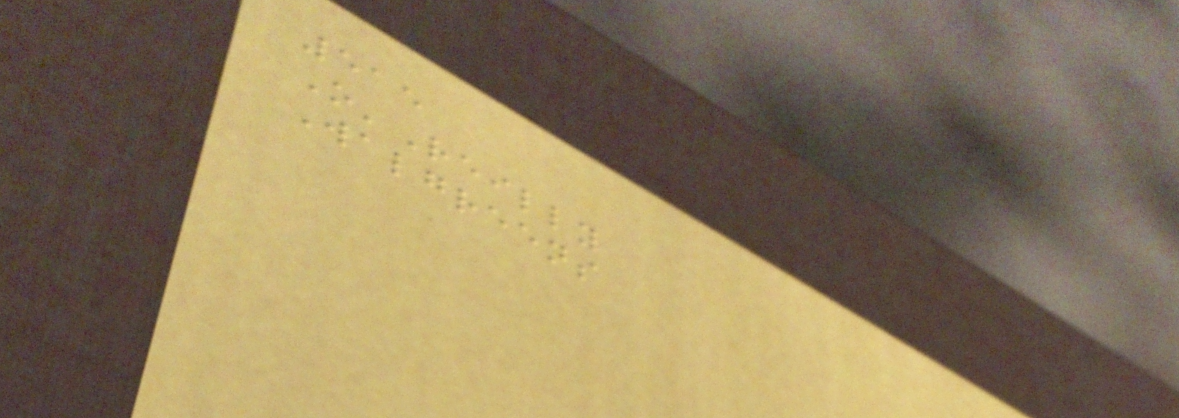515
O'Reilly
Walgreens
